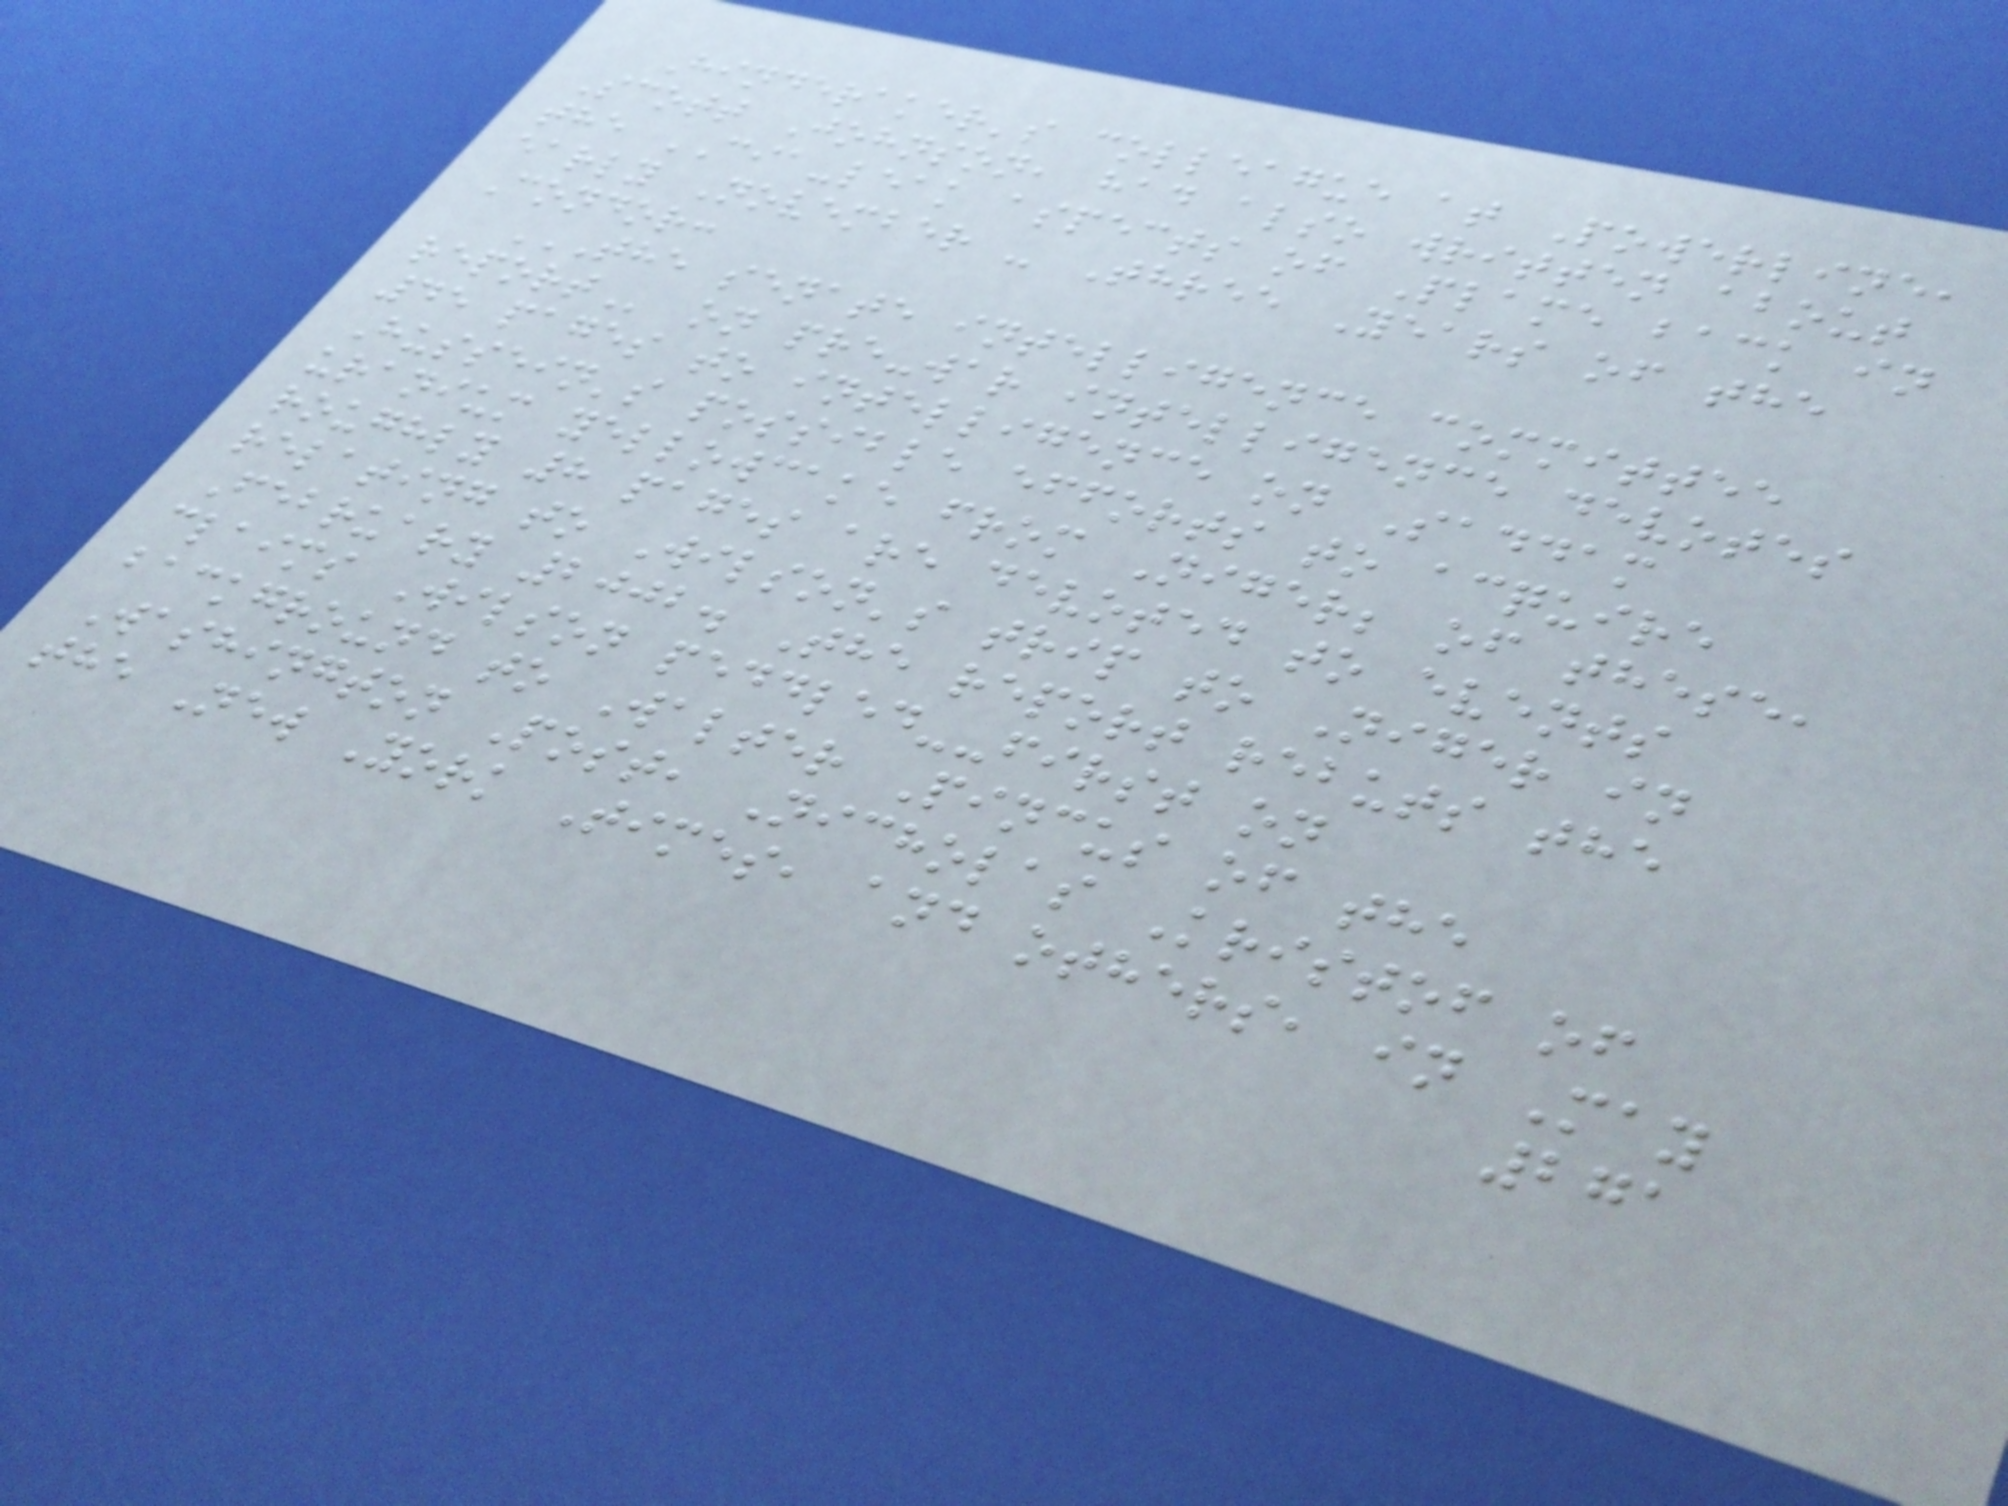Hinderaker's colleague at Powerline,
Scott Johnson, had also written about
the CIA-leak aspects of Plame back in
early November - Three Years of the
Condor:
THE SENATE INTELLIGENCE COMMITTEE
REPORT on pre-war intelligence devotes
45 pages to intelligence on Saddam
Hussein's possible efforts to acquire
uranium yellowcake from Niger; of these,
roughly 8 pages are devoted to events
relating to Wilson's trip to Niger in
February 2002. The report rebuts the
claims Wilson peddled--first on
background to Walter Pincus of the
Washington Post, Nicholas Kristof of
the New York Times, and others, in May
271
